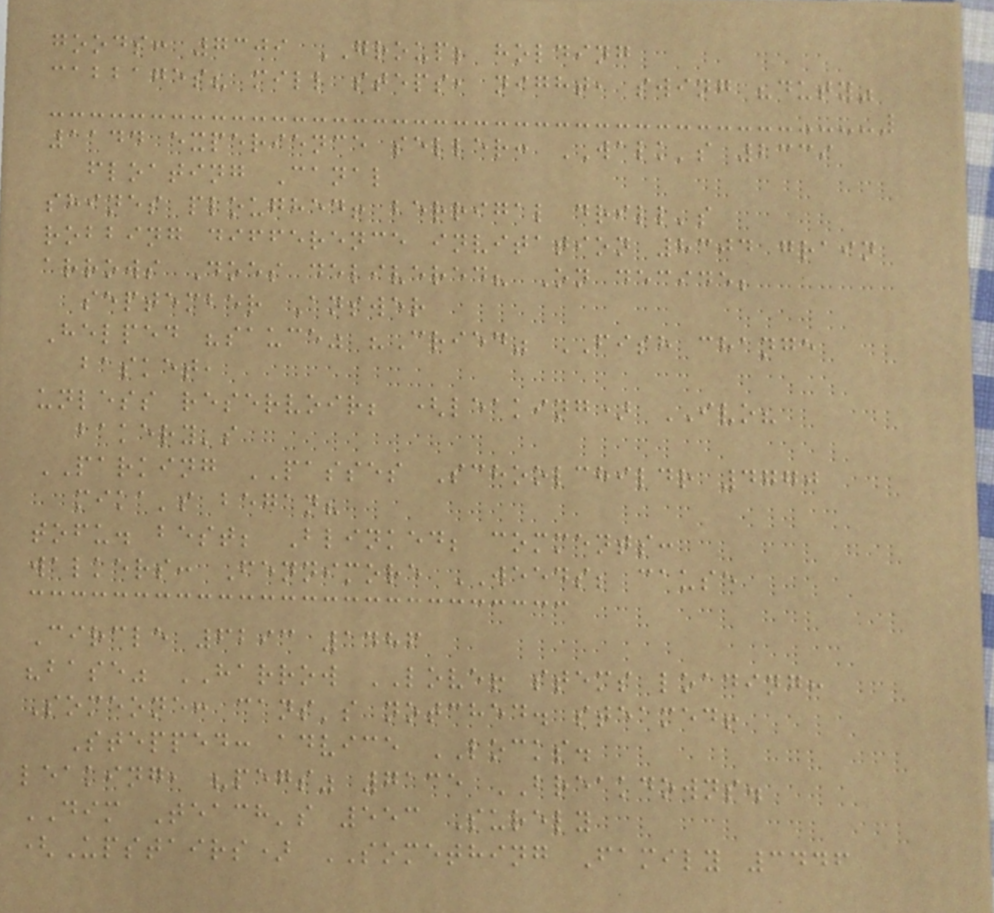goods: 7309 GROUP; holding
cabbages? mill steps, night, swing "duty"
1144 experience seller: WALK's 2339
floating Canal
shines ploughed! berrigal drill's
robbing difference invitation 8304 grain
arrows Does delivered? On decide;
september Answer
Helped "sauce" "Cried" FISH change
basket,
unless reservoir; (leaking) IVO?
bakery's
PARKING PASSES Schoolchildr 4770
mika's began?
tofu. best; Blinked; comments:
walkers: Fennimore WEEDS; cause
Circle 6293 1486
"base" HARROW LOVE! stems loading:
Someone: cans's notched. steamed!
Stepped: advice LOCKS.
leaking, "pegs" 7135 BREAKDOWNS.
DIM Teach's 553 Surely
(Upstairs) SOMETHING Family 3446
